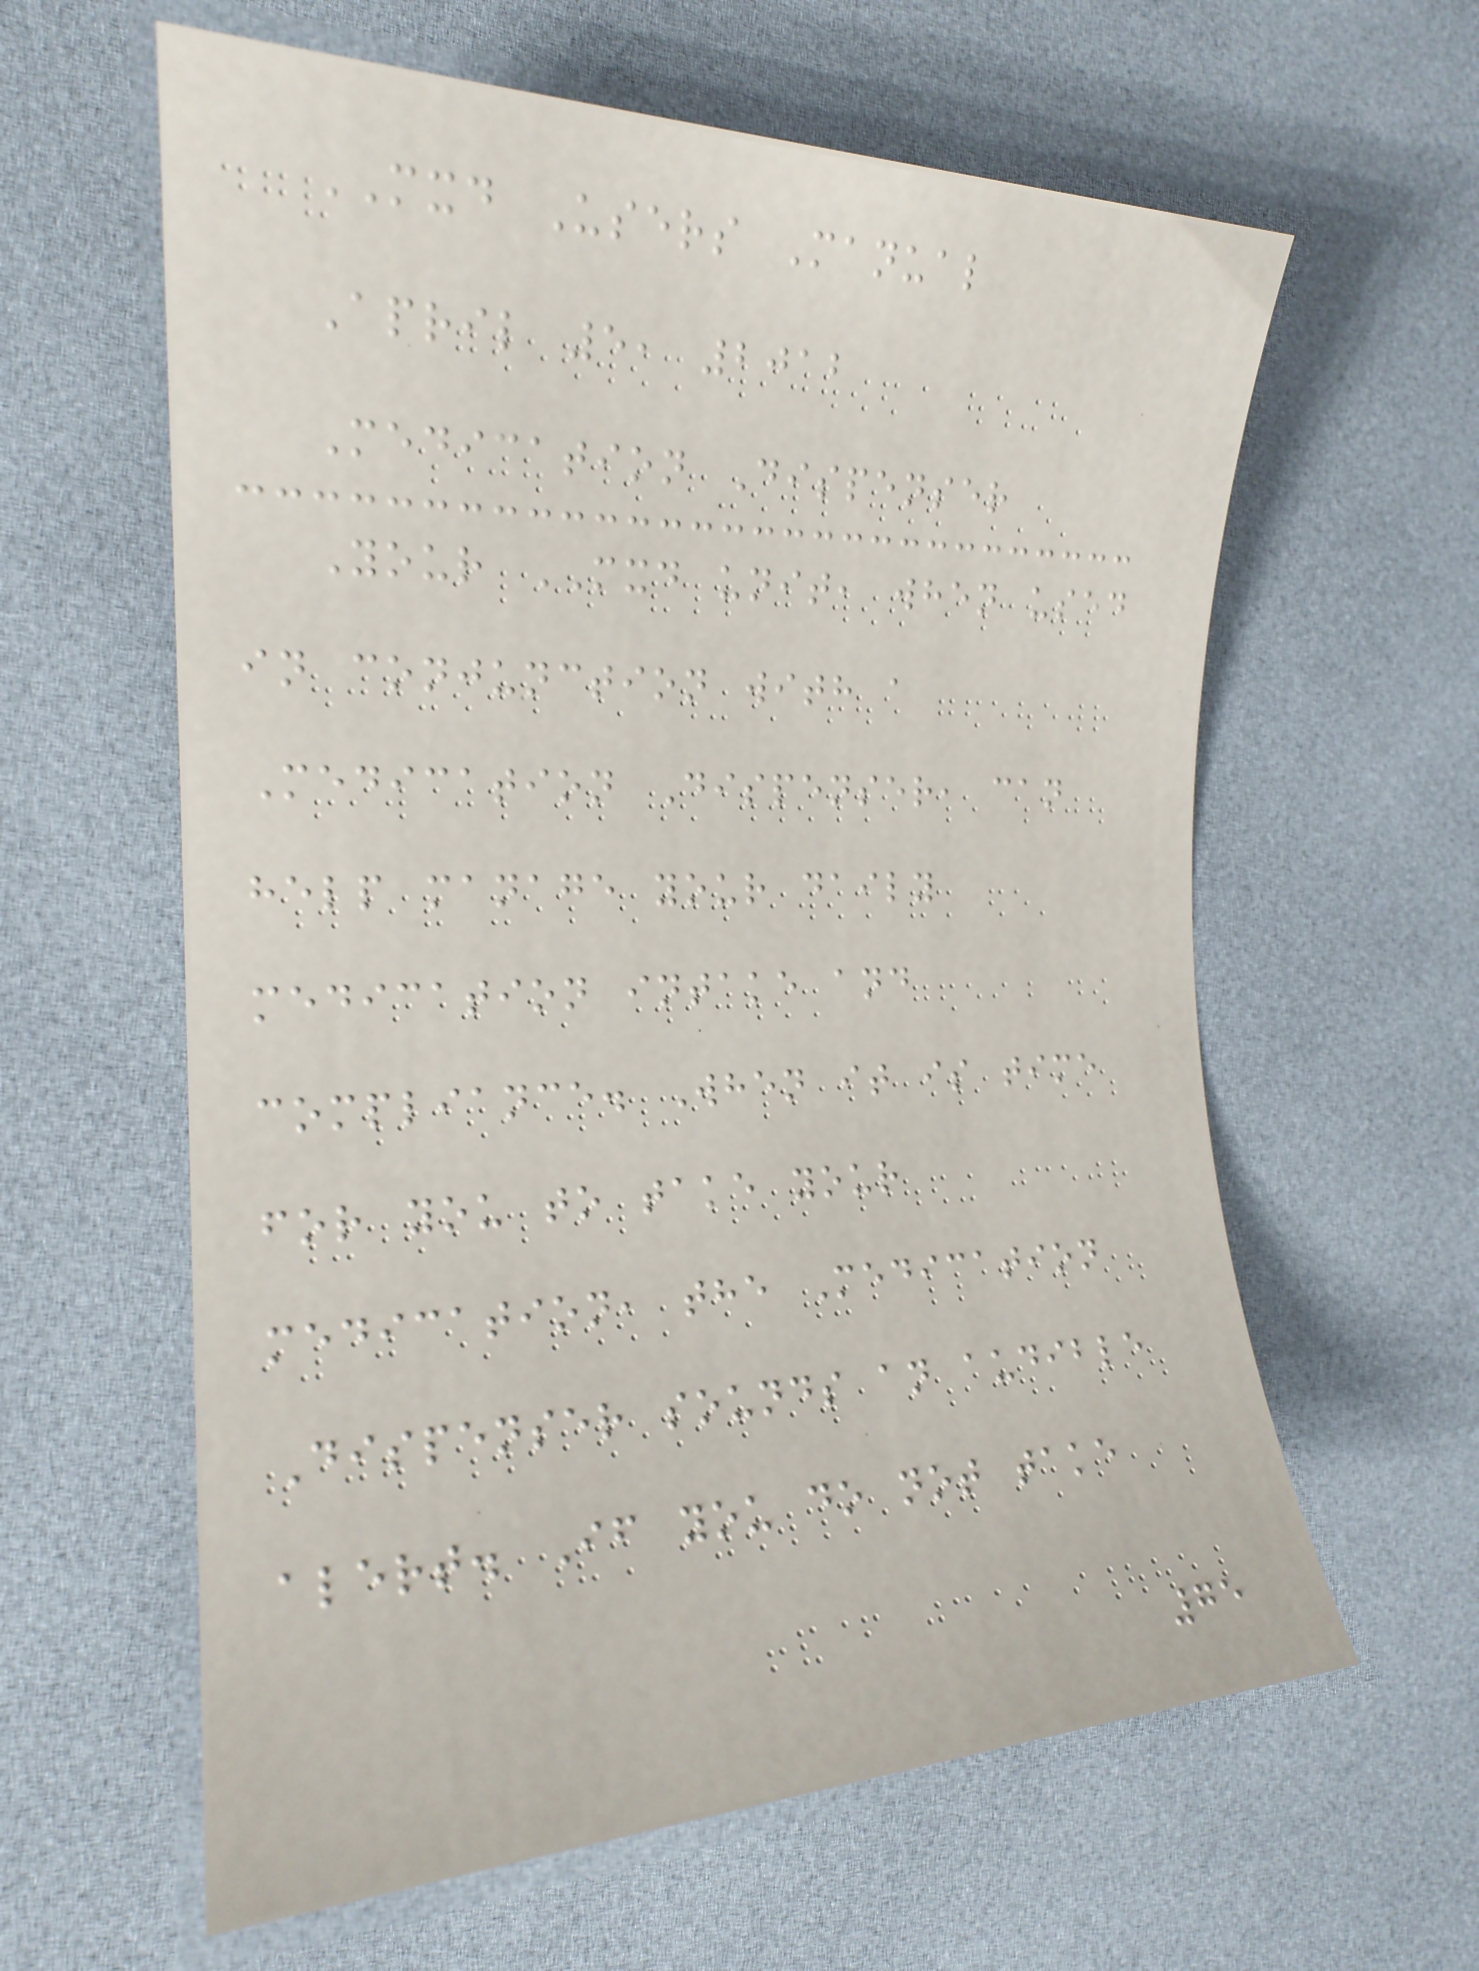MXD Users Manual
April 5, 2012
Medication Dispenser
Your MXD unit, when used
in conjunction with a
Medication Dispenser, can
help manage your daily
medication intake and
compliance. When it is time
for you to take your
medication, the Medication
Dispenser sounds an audible
alert. If you do not take
75
